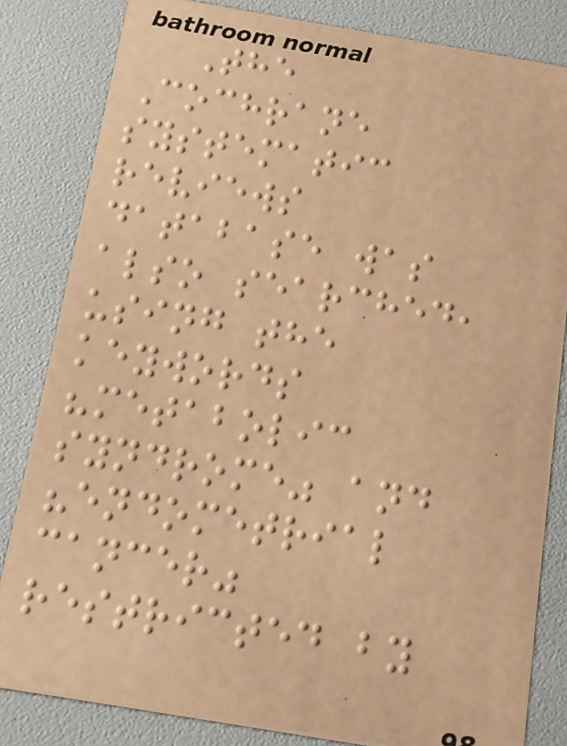The
Cochrane
systematic
reviews
database was
also searched,
using the
keywords
"metabolic
syndrome" and
"endometrial
cancer"
restricted by
